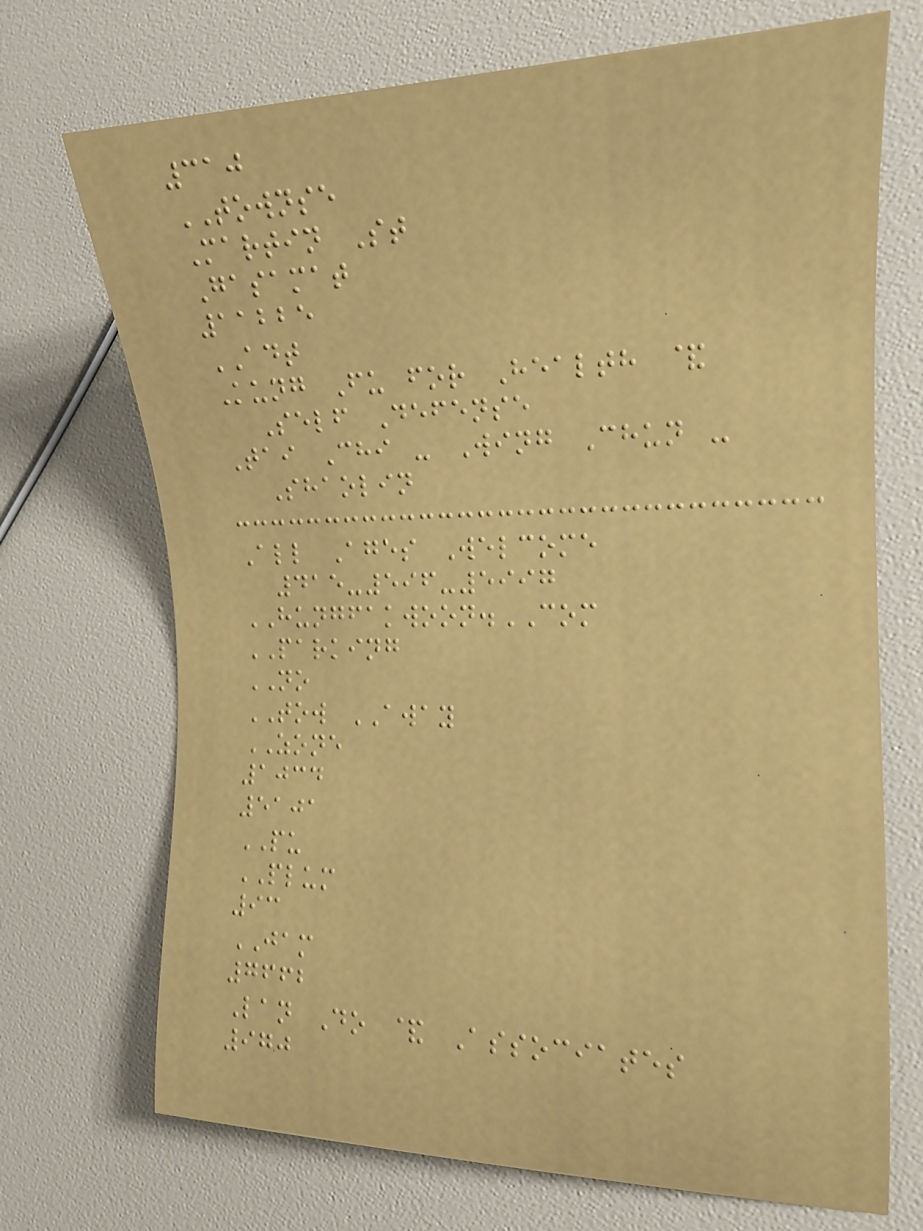310
TOWNSE
Martin St
Gasamat
11225
ADT
Kung Fu for Health &
Self Defense
Tai Chi - Wing Chun -
Shaolin
All Ages Welcome
415-596-5997
HUNGFAKWOON.COM
PARKING
NO
TOW AWAY
ZONE
1034
5101
PU
PLUM
93
JAM
7662
Lan Do & Associates
970
